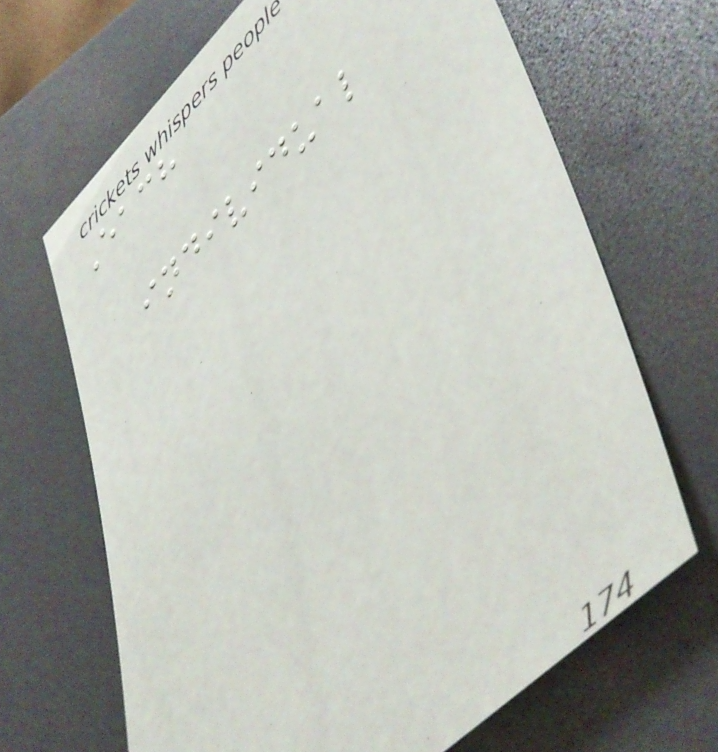Each
individual
